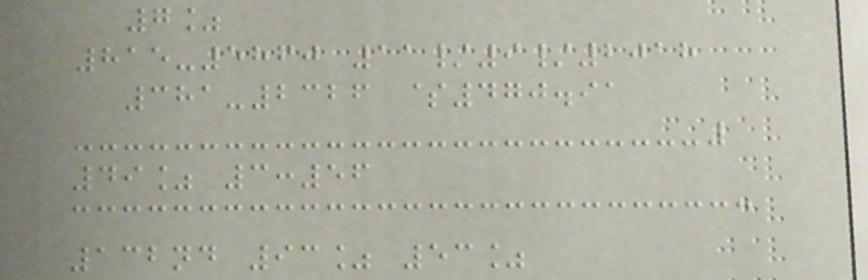7%
815-5860 11/9/2018
381-2326 $470.91
49% 3:56
132nd 93% 53%
